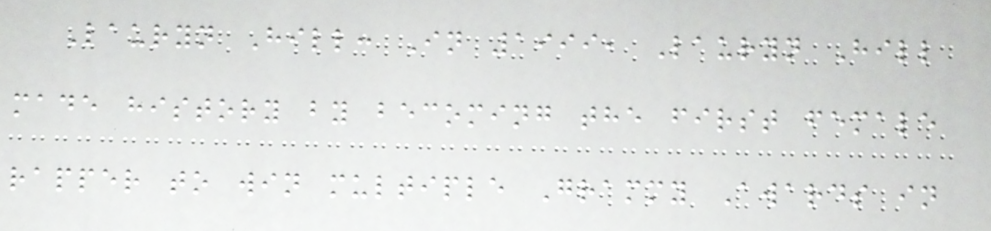Lauryn Hill: In 1999, Lauryn Hill
made history by becoming the first female
rapper to win multiple Grammy Awards in
